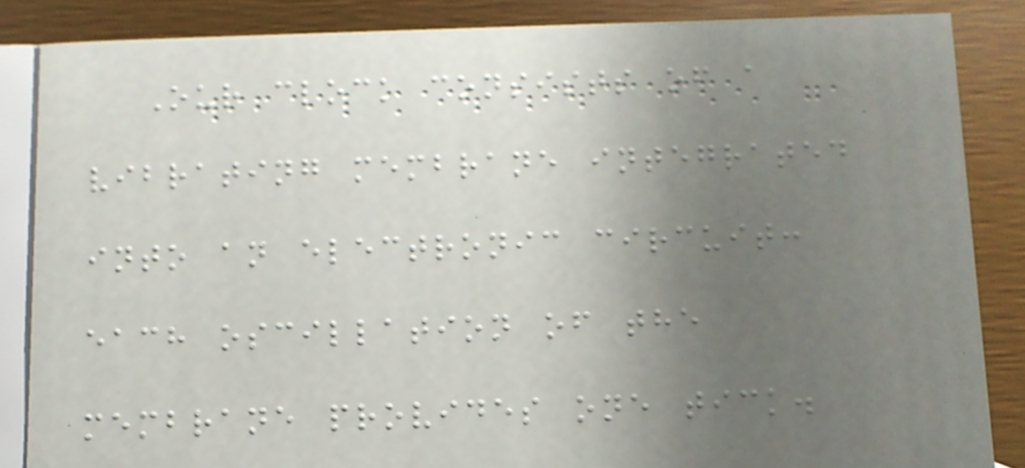Our clock consists of a
vibrating membrane integrated
into an electronic circuit:
each oscillation of the
membrane provides one tick.
